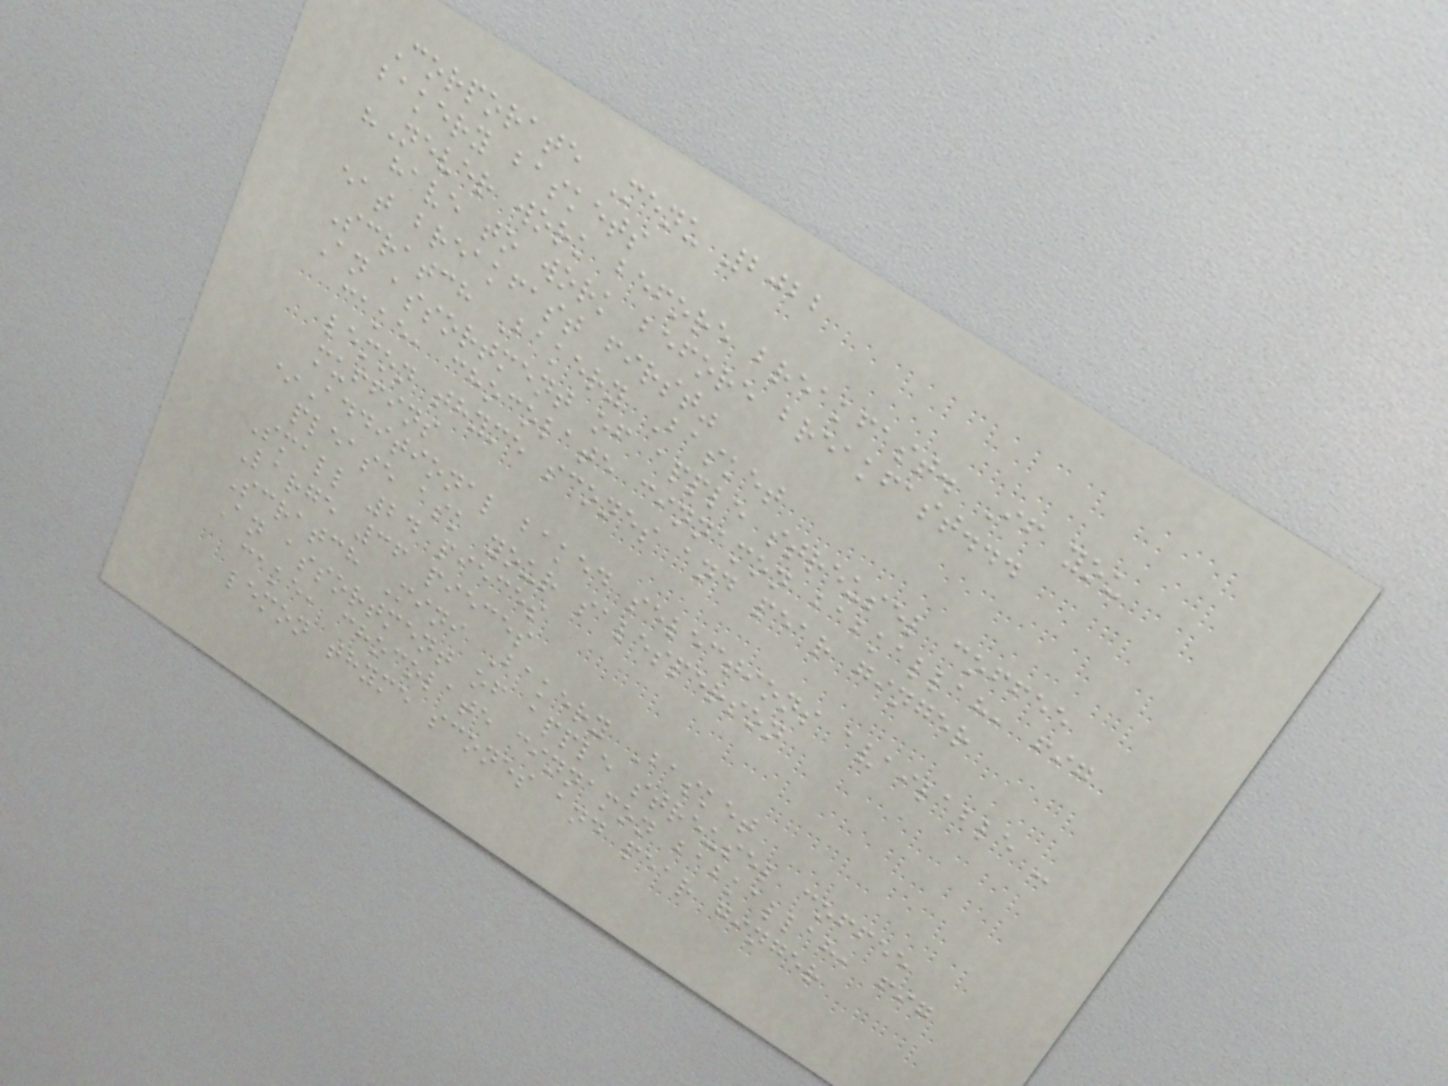Corporate Menu 2022
bakery baskets
"Never work before breakfast. If you
have to work before breakfast...
eat breakfast first"
Scratch Bakery Basket
An assortment of apple streusel coffee
cake, chocolate cinnamon babkallah, fig
lemon thyme scones and pear ginger
muffins
*Additional baked selections available -
please ask your salesperson
Small 24 pieces
Large 36 pieces
Scratch Mini Bakery Basket
An assortment of apple streusel coffee
cake, chocolate cinnamon babkallah, fig
lemon thyme scones and pear ginger
